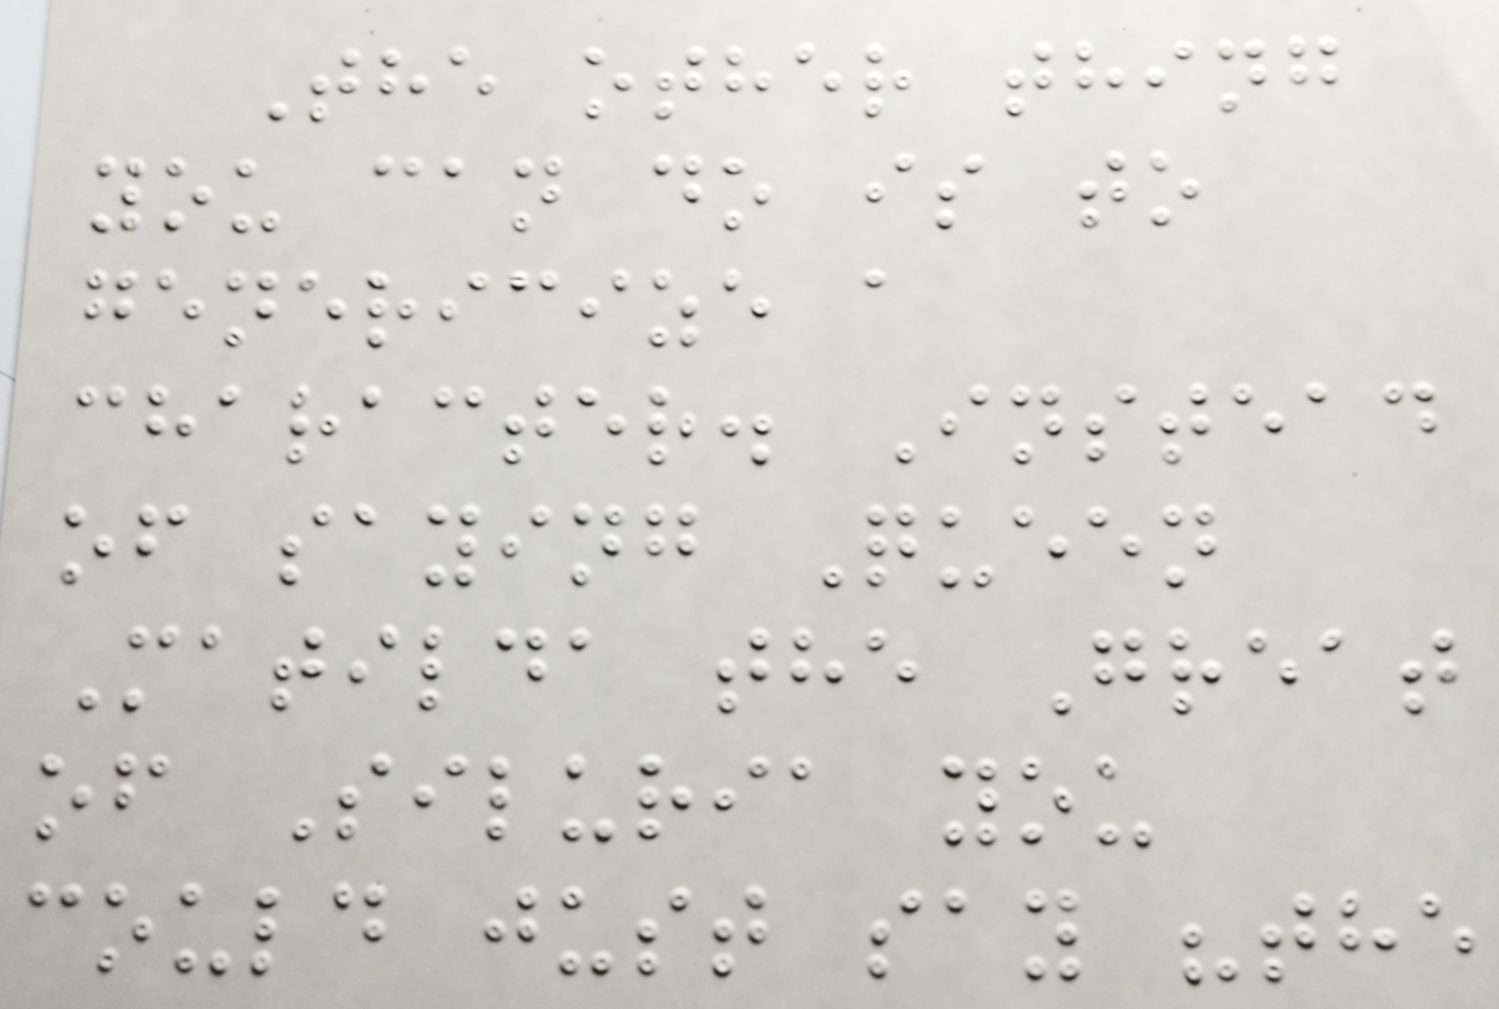The other thing
you can do is to
genericize a
character. Instead
of saying Queen
Matilda the Great
of Siluria you
could just say "the
